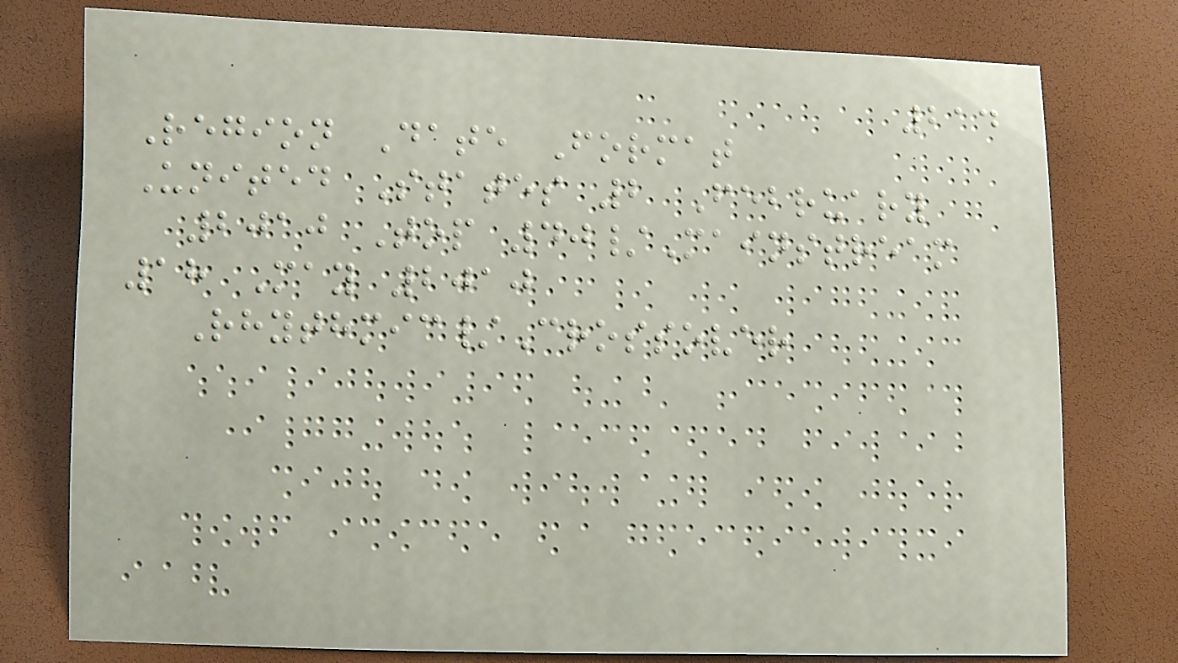214
Region Date Format
United States 2 February
2010 Top 40/Mainstream
18 May 2010
Rhythmic/Crossover
